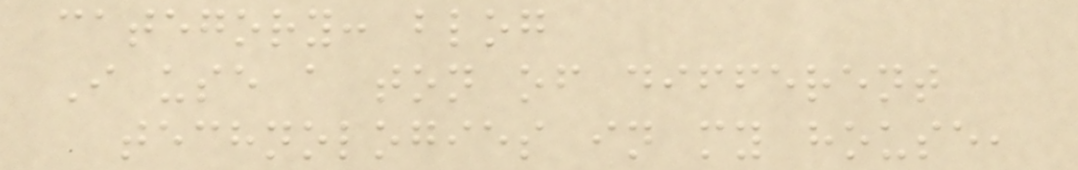category: blog
I use a ton of different
technologies in my house,
